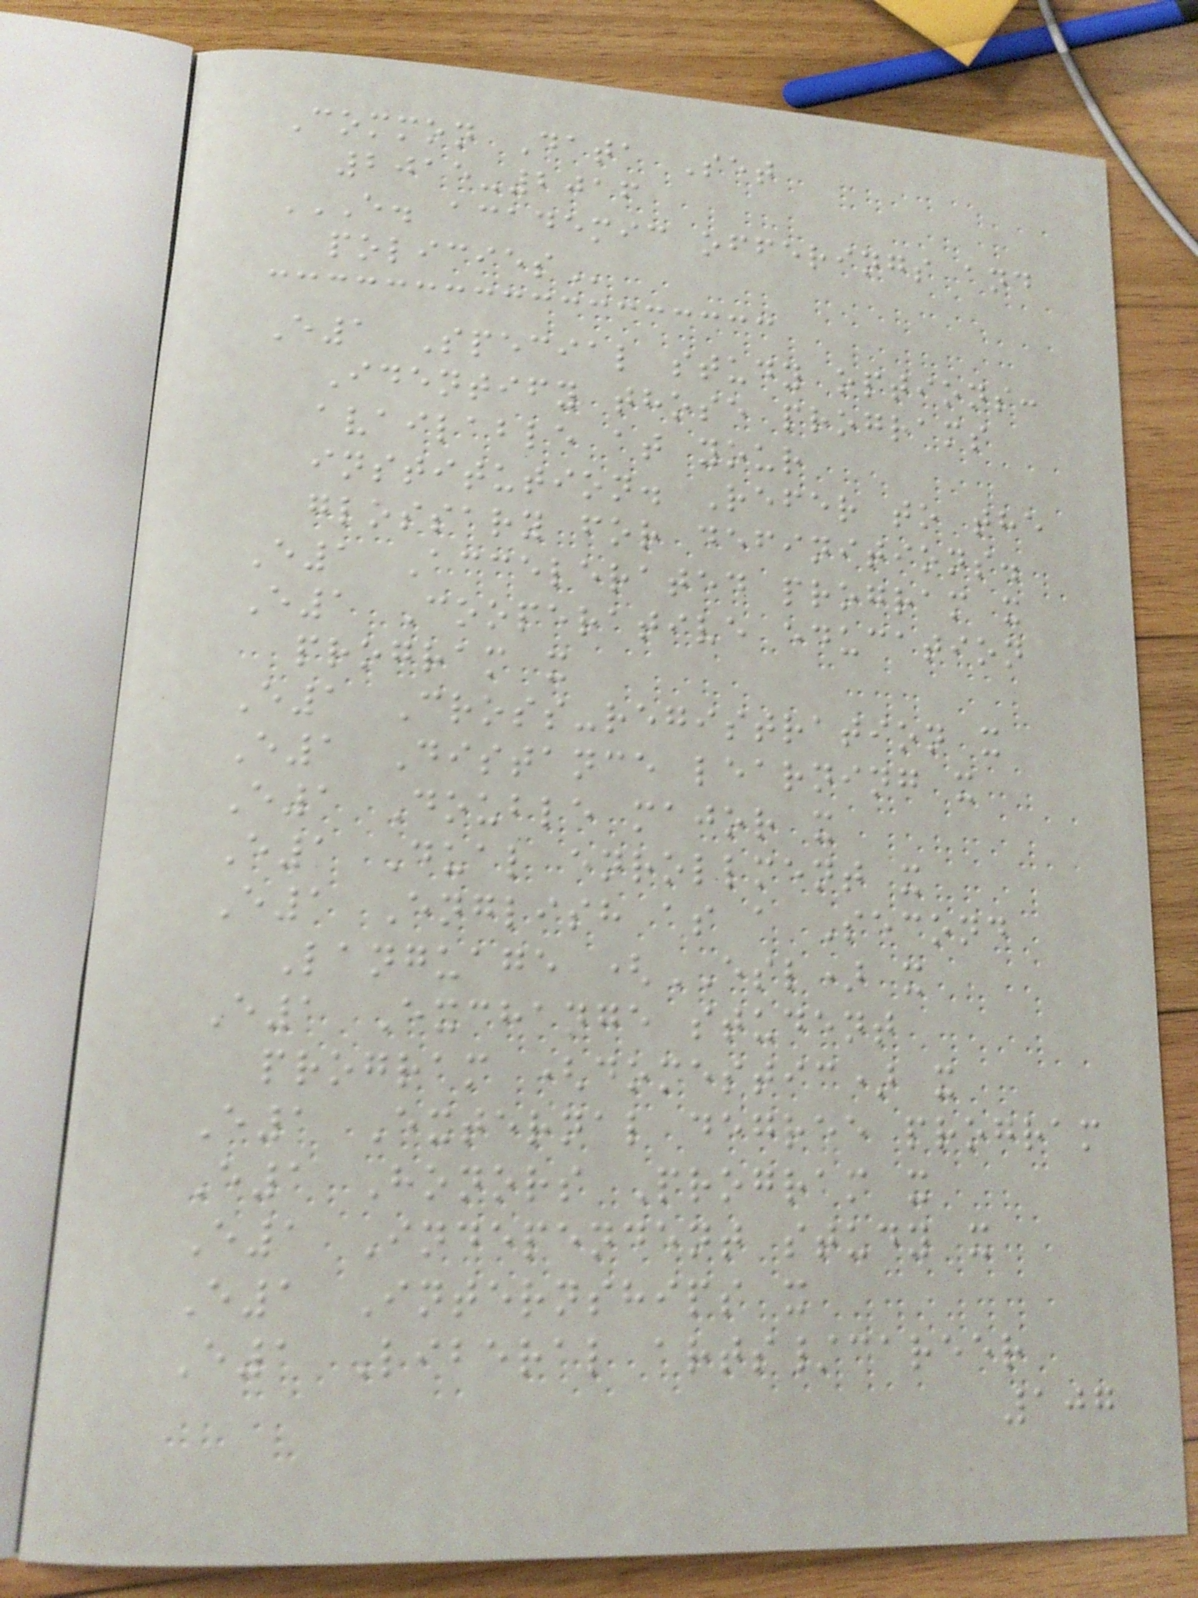Common Data Set
2015-2016
E. ACADEMIC OFFERINGS AND
POLICIES
E1 Special study options:
Identify those programs
available at your
institution. Refer to the
glossary for definitions.
E1 Accelerated program x
E1 Cooperative education
program x
E1 Cross-registration x
E1 Distance learning x
E1 Double major x
E1 Dual enrollment x
E1 English as a Second
Language (ESL) x
E1 Exchange student
program (domestic) x
E1 External degree program
E1 Honors Program x
E1 Independent study x
E1 Internships x
E1 Liberal arts/career
107
